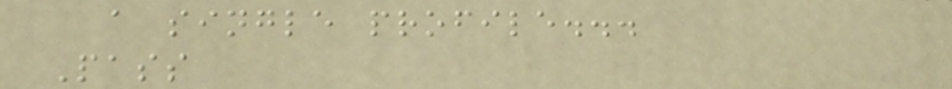a single profile...
Pass
